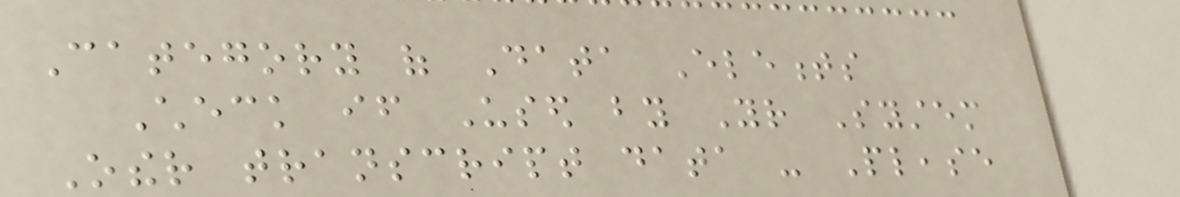Category of Data Elements
Check if Used by Your System
Other transcript data - Please
